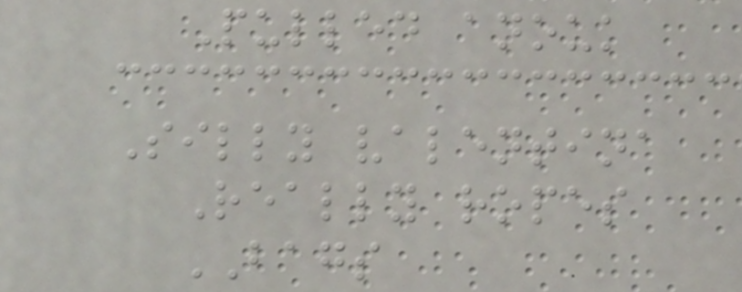Pulled anouk
Silly valentina
Really ropes
BAGS
